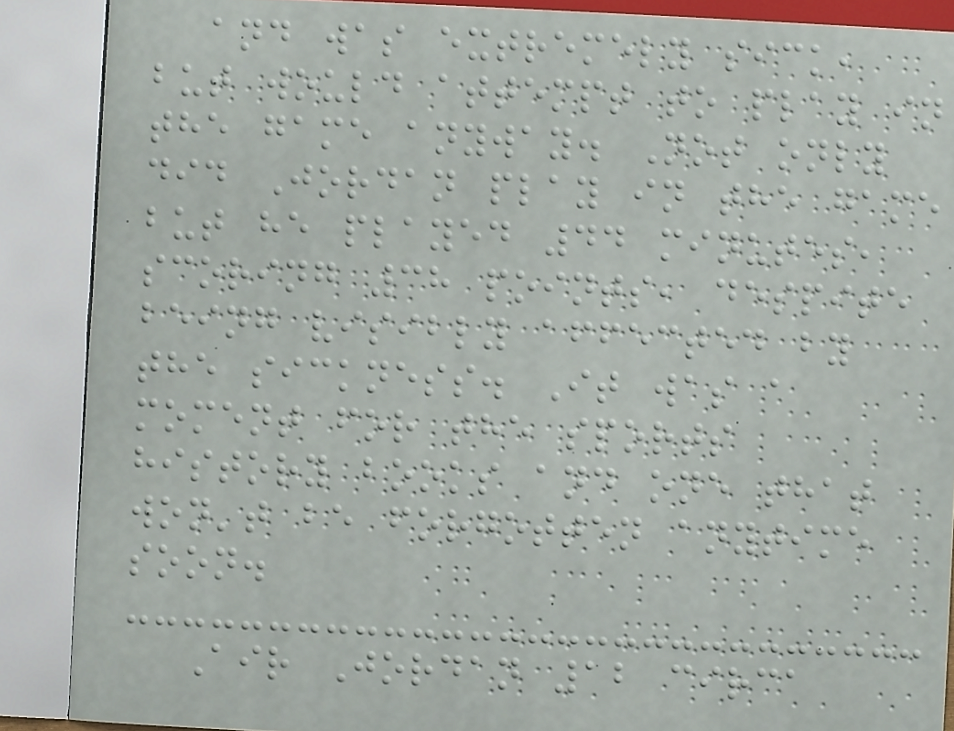and was extremely sick,
but would attempt to play in
the game anyway. Not only
did Jordan play in the game
but he played 44 minutes,
scoring 38 points, despite
being visibly affected by
the sickness. It was a
moment for the sports
history books and one that
won't be forgotten anytime
soon.
Air Jordan 12 circa
